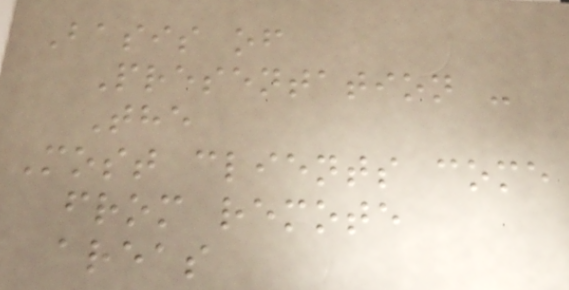Basis of
Presentation -
The
Most clients come
from remote
areas
